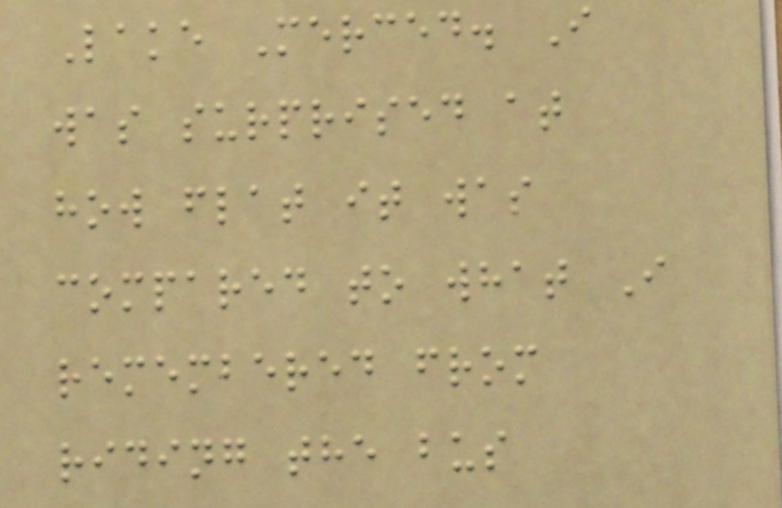Lake Merced. I
was surprised at
how flat it was
compared to what I
remembered from
riding the bus
